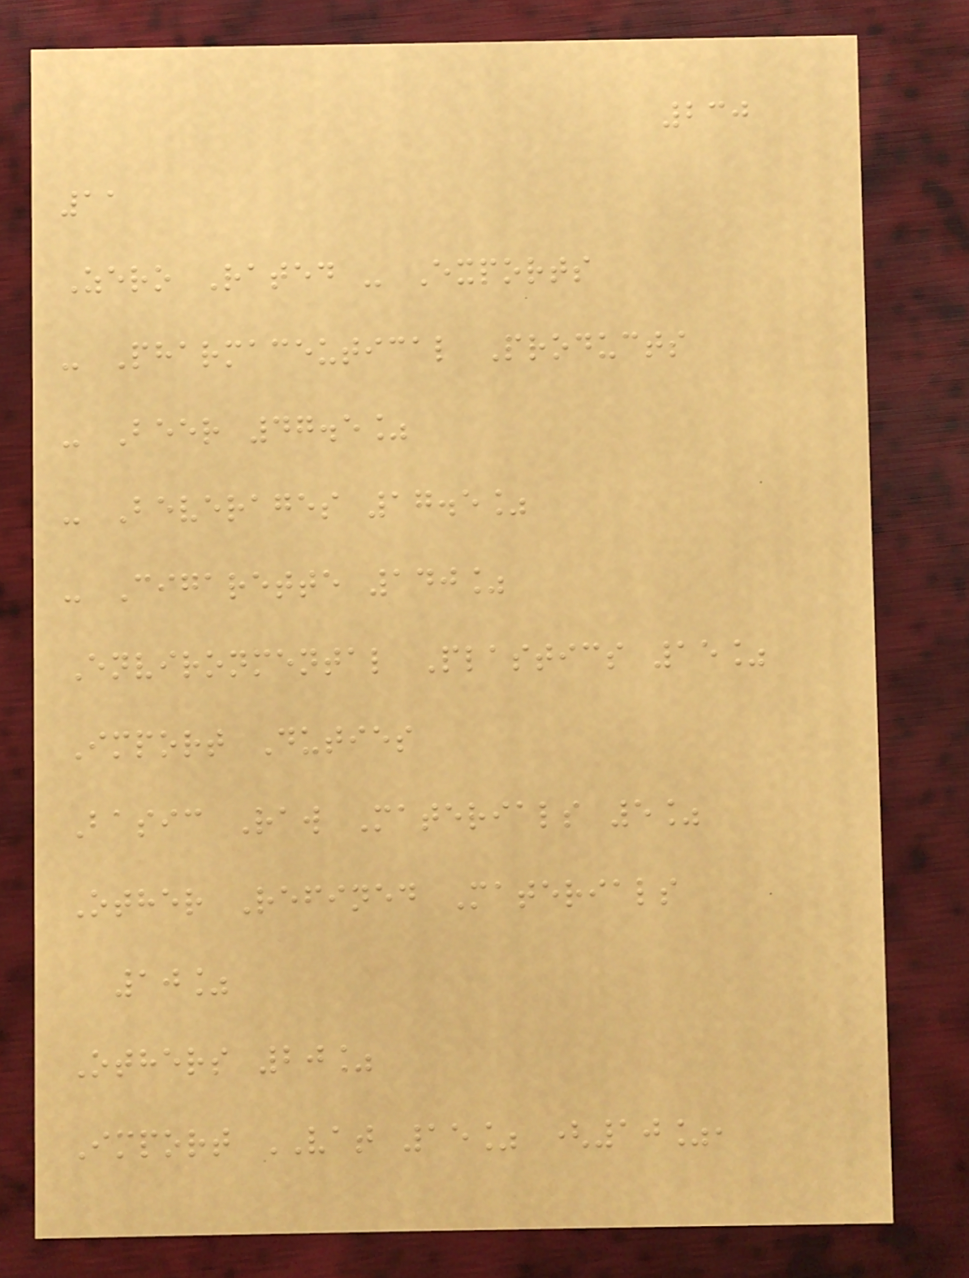230
11
Zero Rated - Exports
- Pharmaceutical Products
- Beer 47.5%
- Beverages 17.5%
- Cigarette 140%
Environmental Plastics 15%
Import Duties
Basic Raw Materials 5%
Other Refined Materials
10%
Others 20%
Import VAT 15% (10%,
